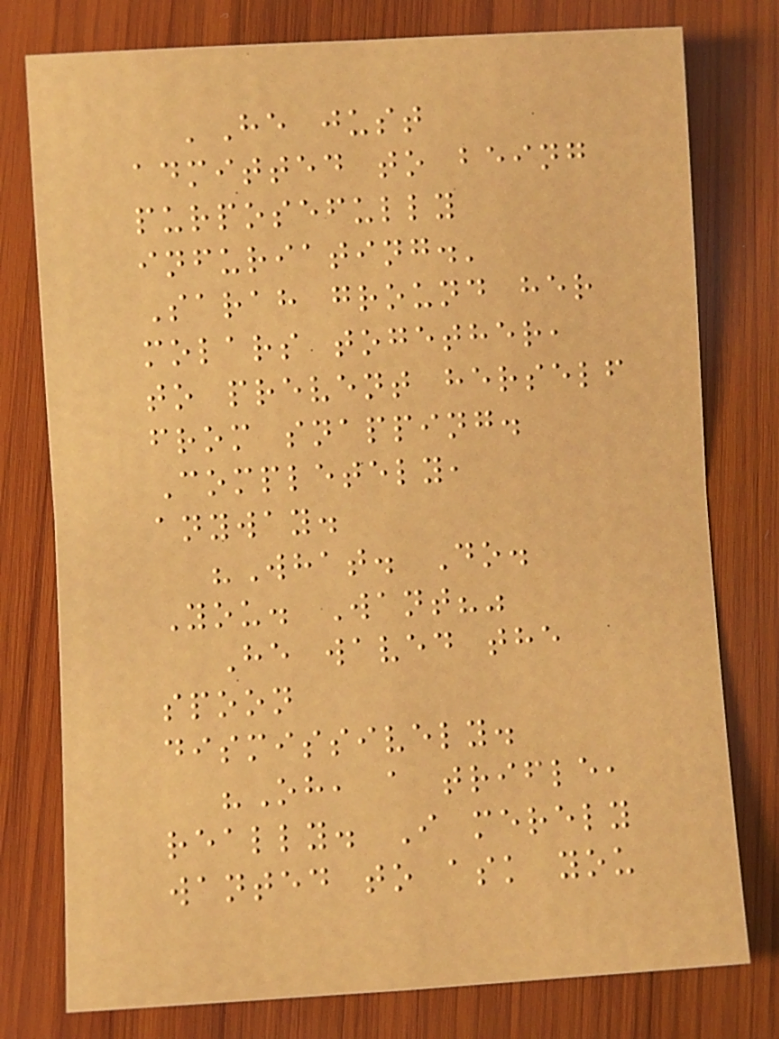'He just
admitted to being
purposefully
infuriating.'
Sarah ground her
molars together,
to prevent herself
from snapping.
Completely,
anyway.
"What. Do.
You. Want?"
He waved the
spoon
dismissively.
"Oh, a trifle,
really. I merely
wanted to ask you
